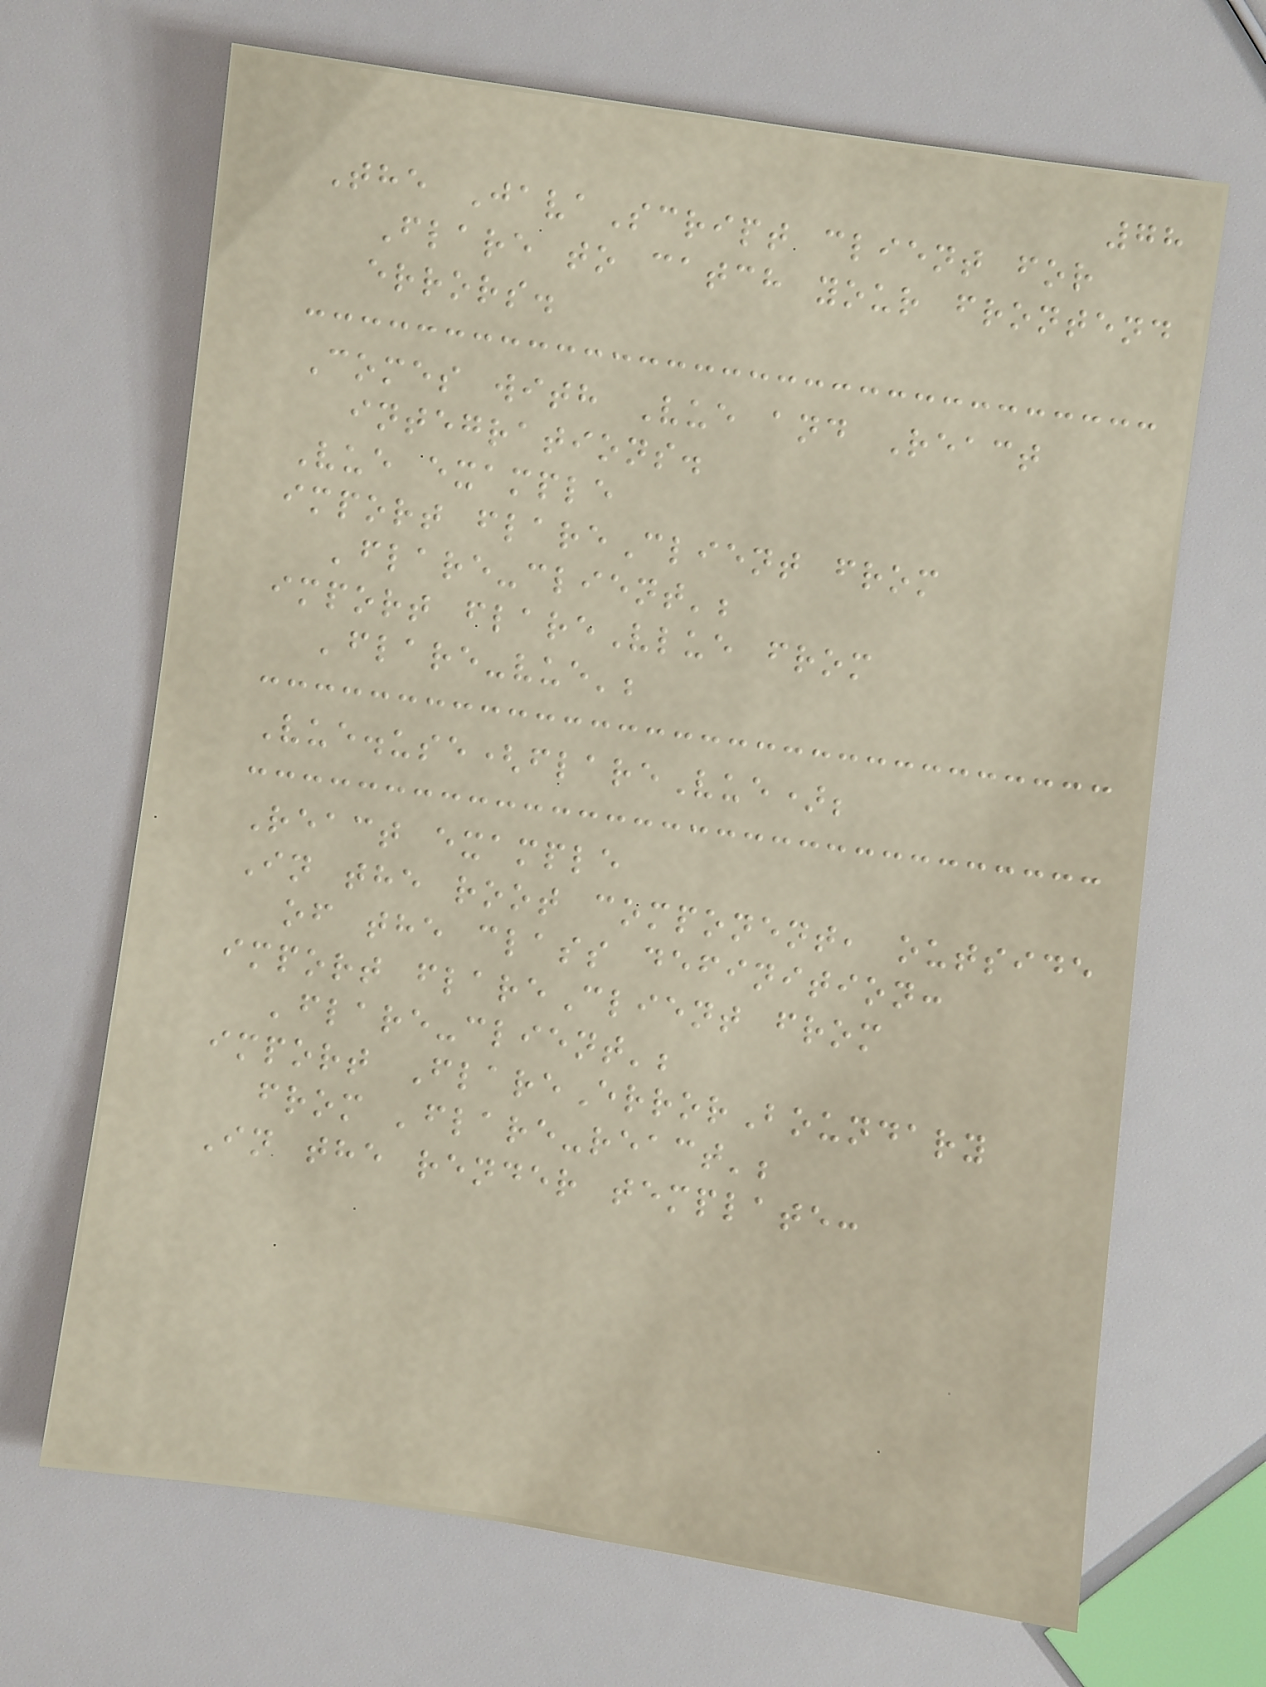78
The JavaScript client for
Flare to catch your frontend
errors.
Comes with Vue and React
integrations.
Vue example
import flareClient from
'flare-client';
import flareVlue from
'flare-vue';
Vue.use(flareVue);
React example
In the root component, outside
of the class definition:
import flareClient from
'flare-client';
import FlareErrorBoundary
from 'flare-react';
In the render template:
